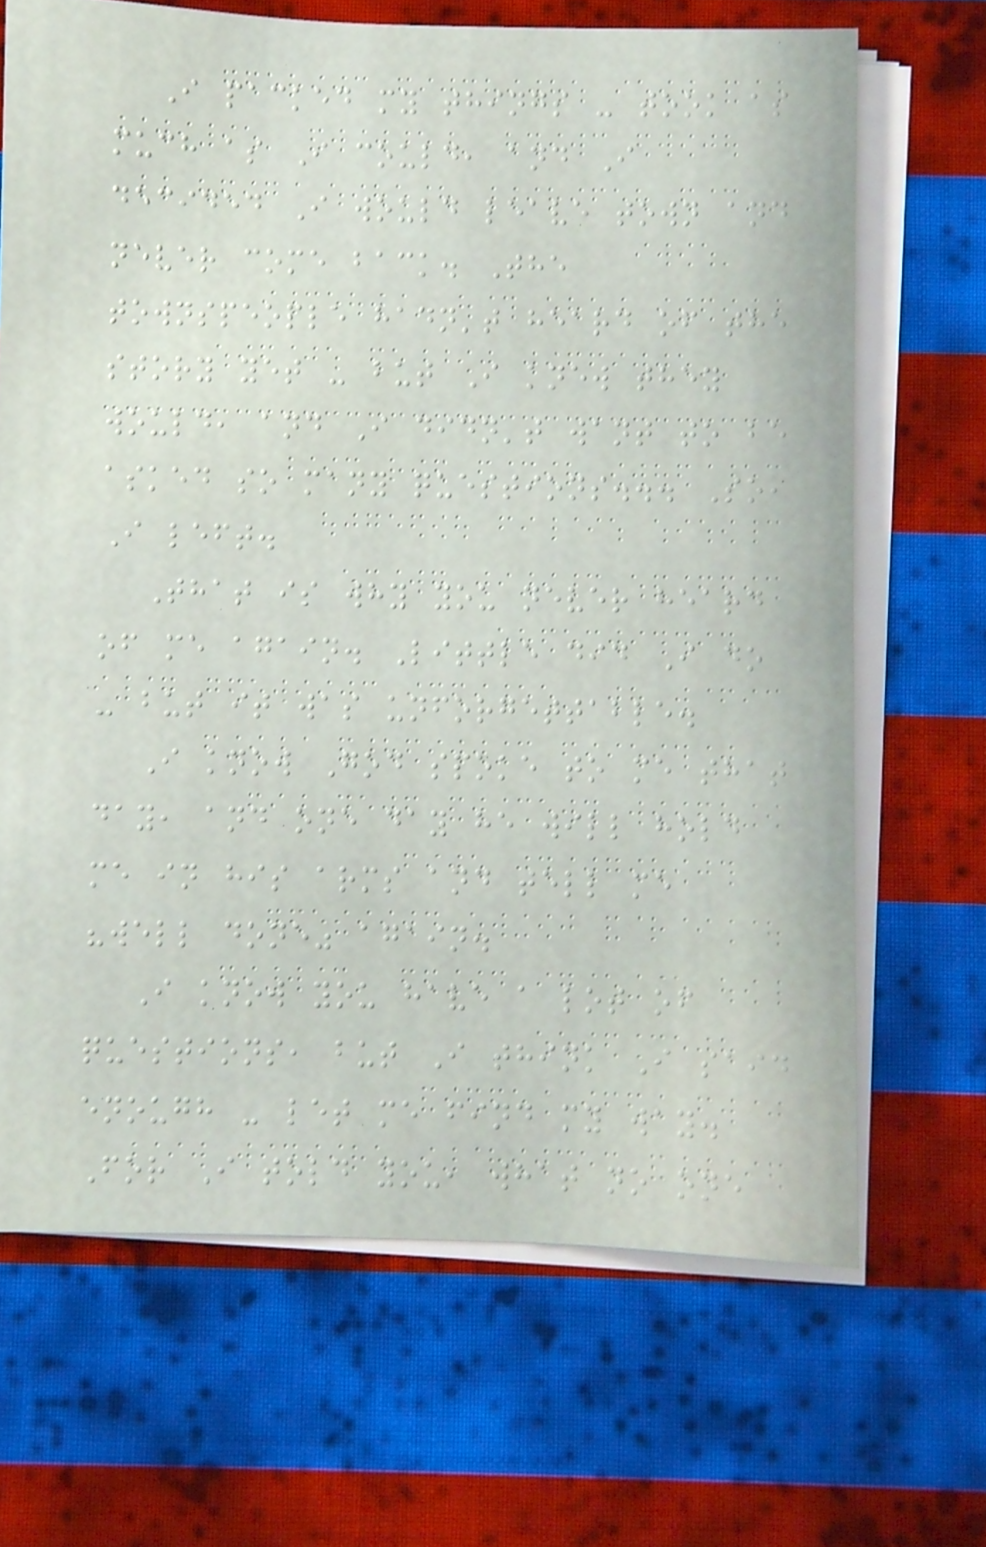I packed my things - took as
much as I could, and I
decided I would leave town and
never come back. The
townspeople hadn't heard of the
story yet - but I knew they
would, and I didn't want to be
asked so many questions... So,
I left.
That is why you never heard
of me again. Little did I do
- but it was unforgettable.
I know God spoke to me that
day, and one day he will hold
me in his arms and tell me
"well done" again.
I know you have a lot of
questions, but I think I said
enough - let me find my way.
For I told you, what no one
